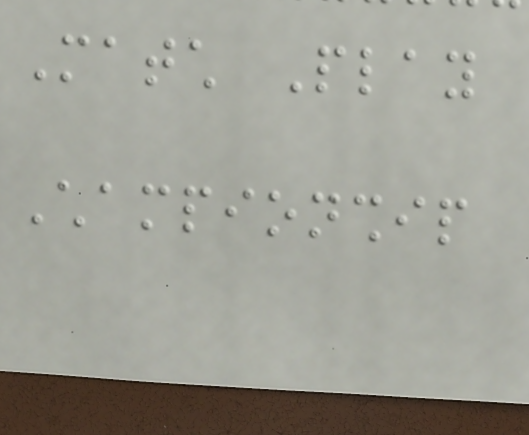Match Play
Championship
